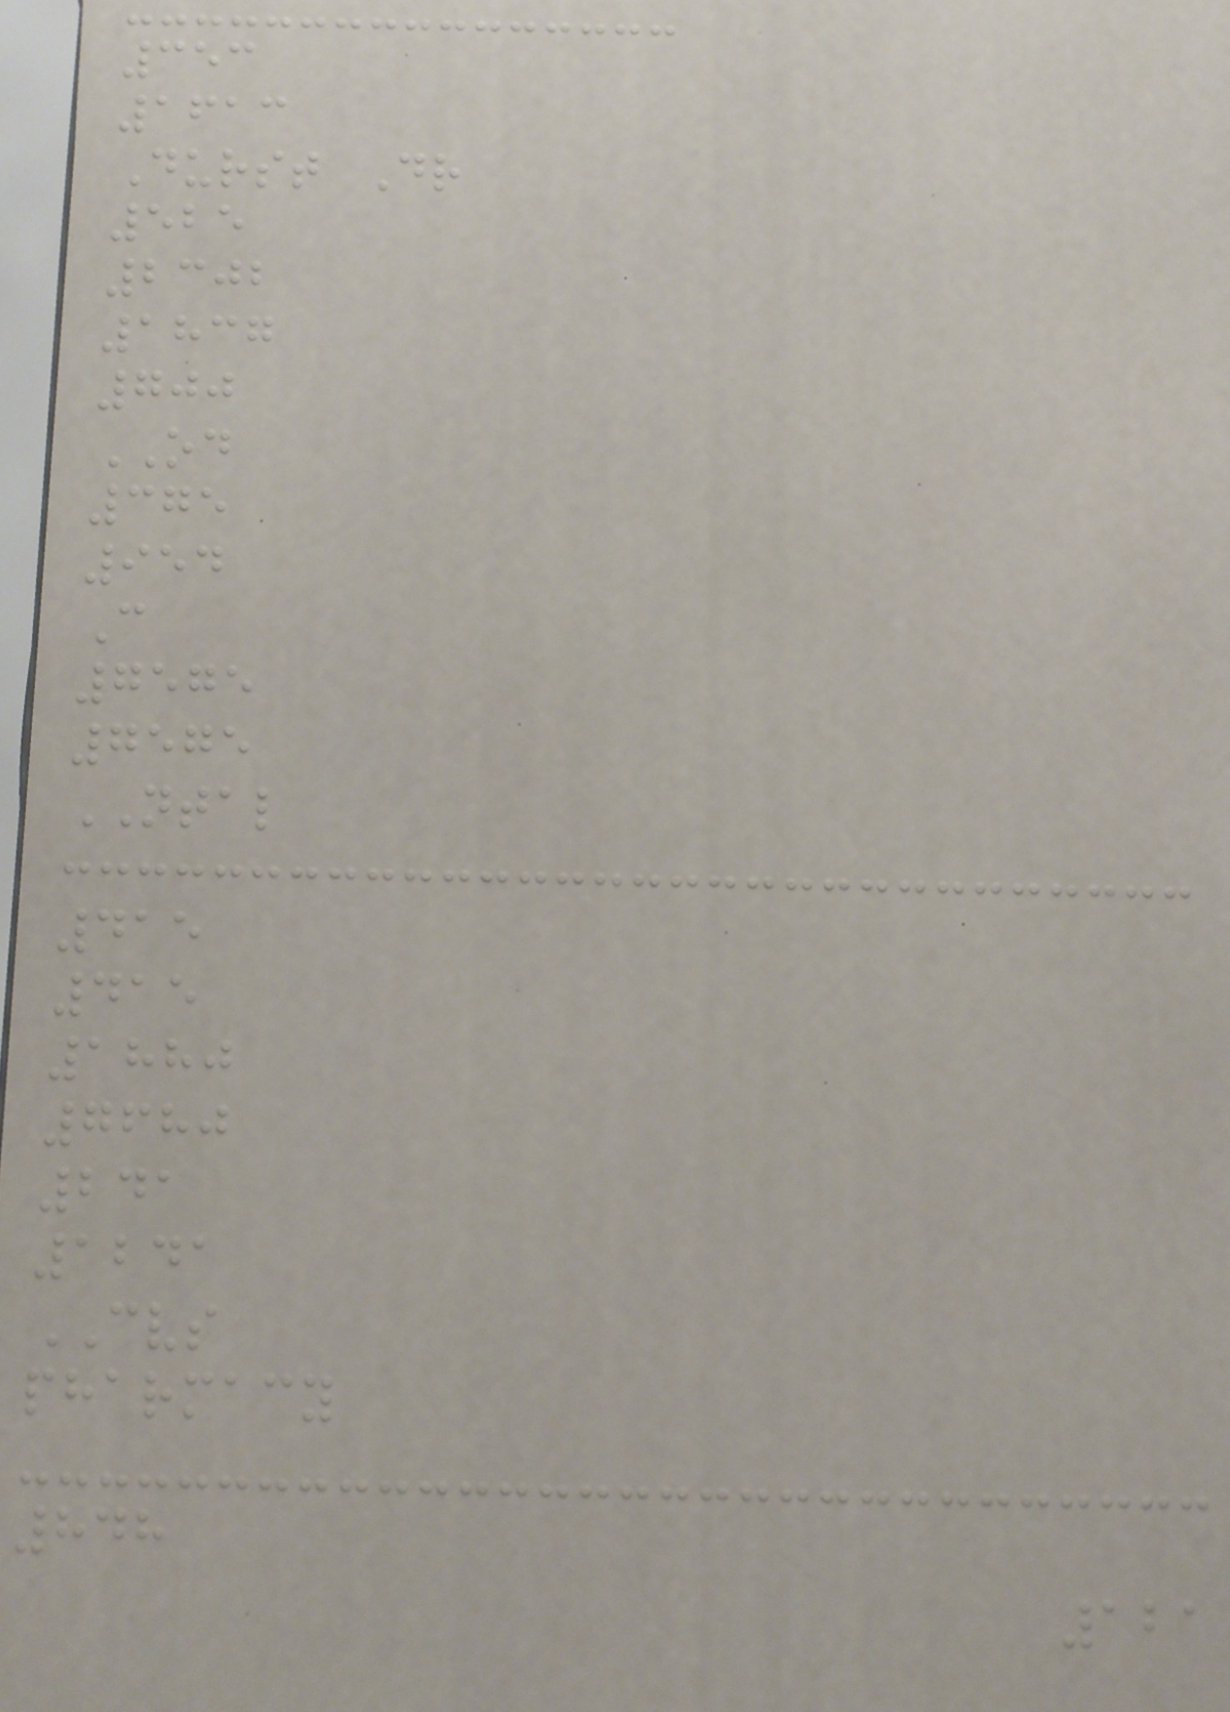353
1613
Durst Dr
525
2302
1837
700
OD
375
954
C
7575
7575
NTAL
415
415
1880
7680
241
1241
CVS
pharmacy
848
121
